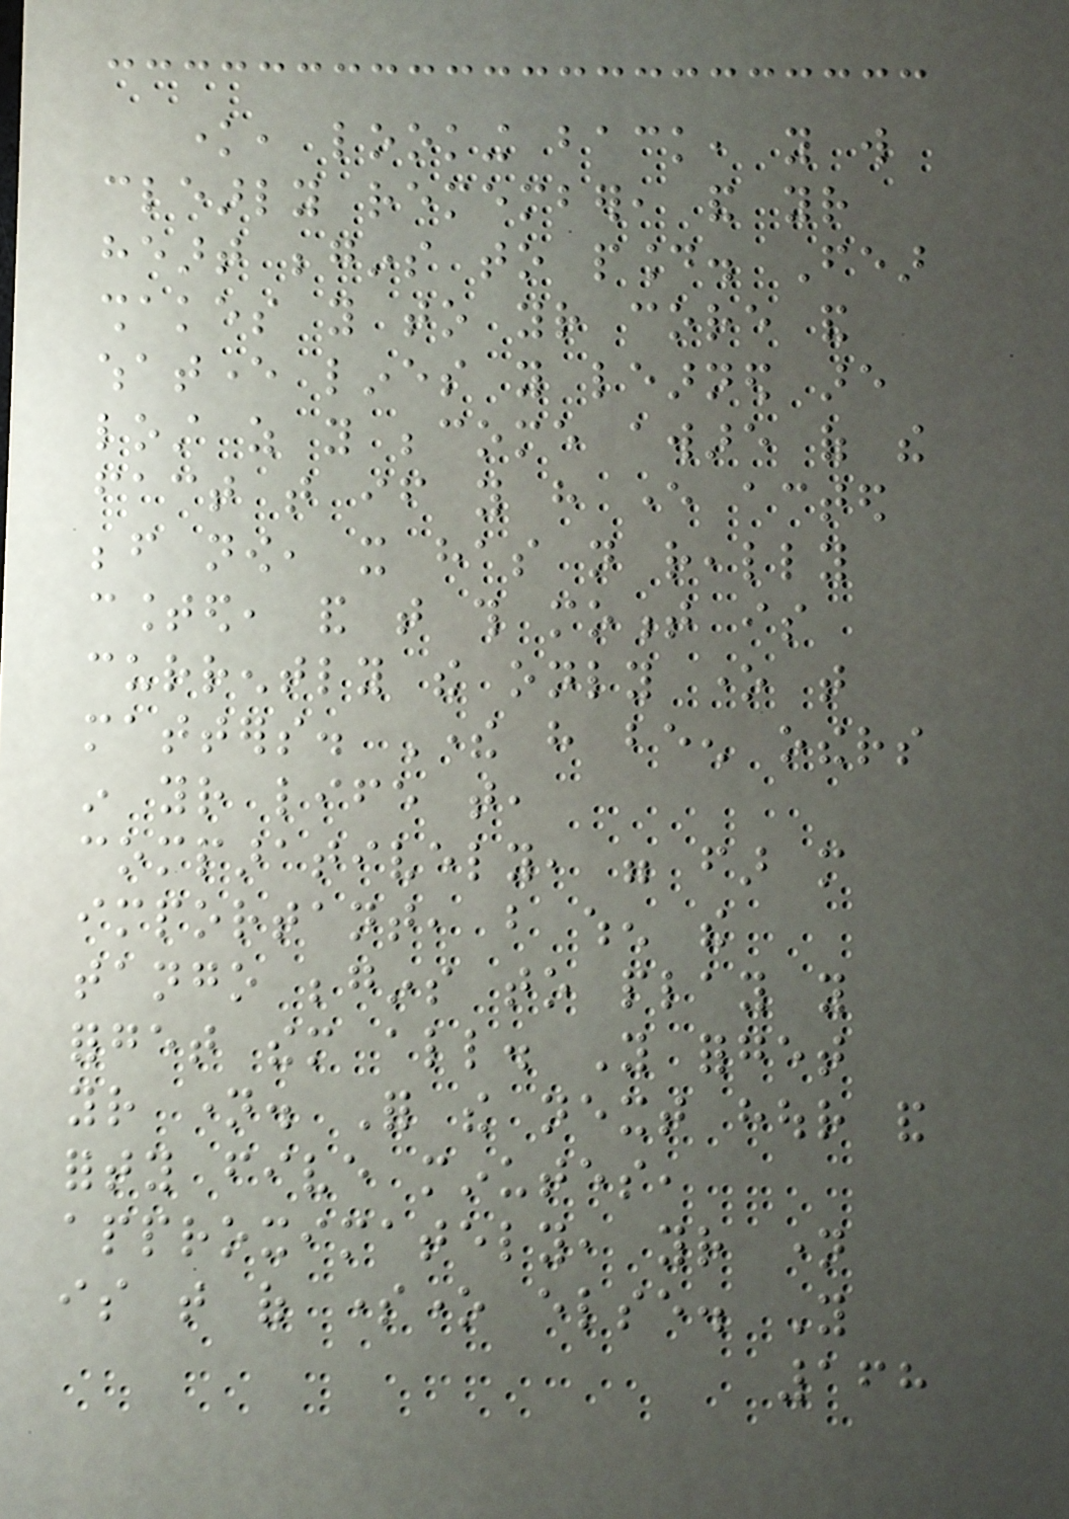know, looking back, you will
clearly remember, and your
heart begins to pound. Fear
shakes you to your core and
whatever lines you learned are
lost as you become aware of the
fact that if you have ever acted
before now, it has not really
counted, and that this moment is
currently the only one that
matters. There have been others
in your life that,
comparatively, were far more
important, but when the
tango begins to play you
forget them all. You forget
your name. For the next hour and
forty five minutes,
approximately, your name
is that of someone else. You
168
